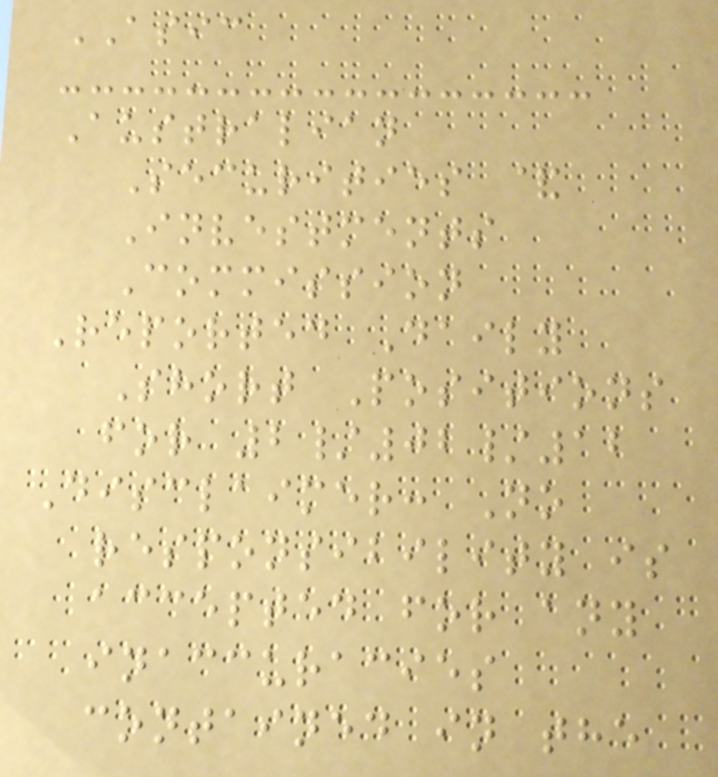ASIC
Australian
Securities &
Investments
Commission
Reported Daily
Short Positions
for 2/02/12
Disclaimer: No
responsibility is
accepted for any
inaccuracies
contained in the
